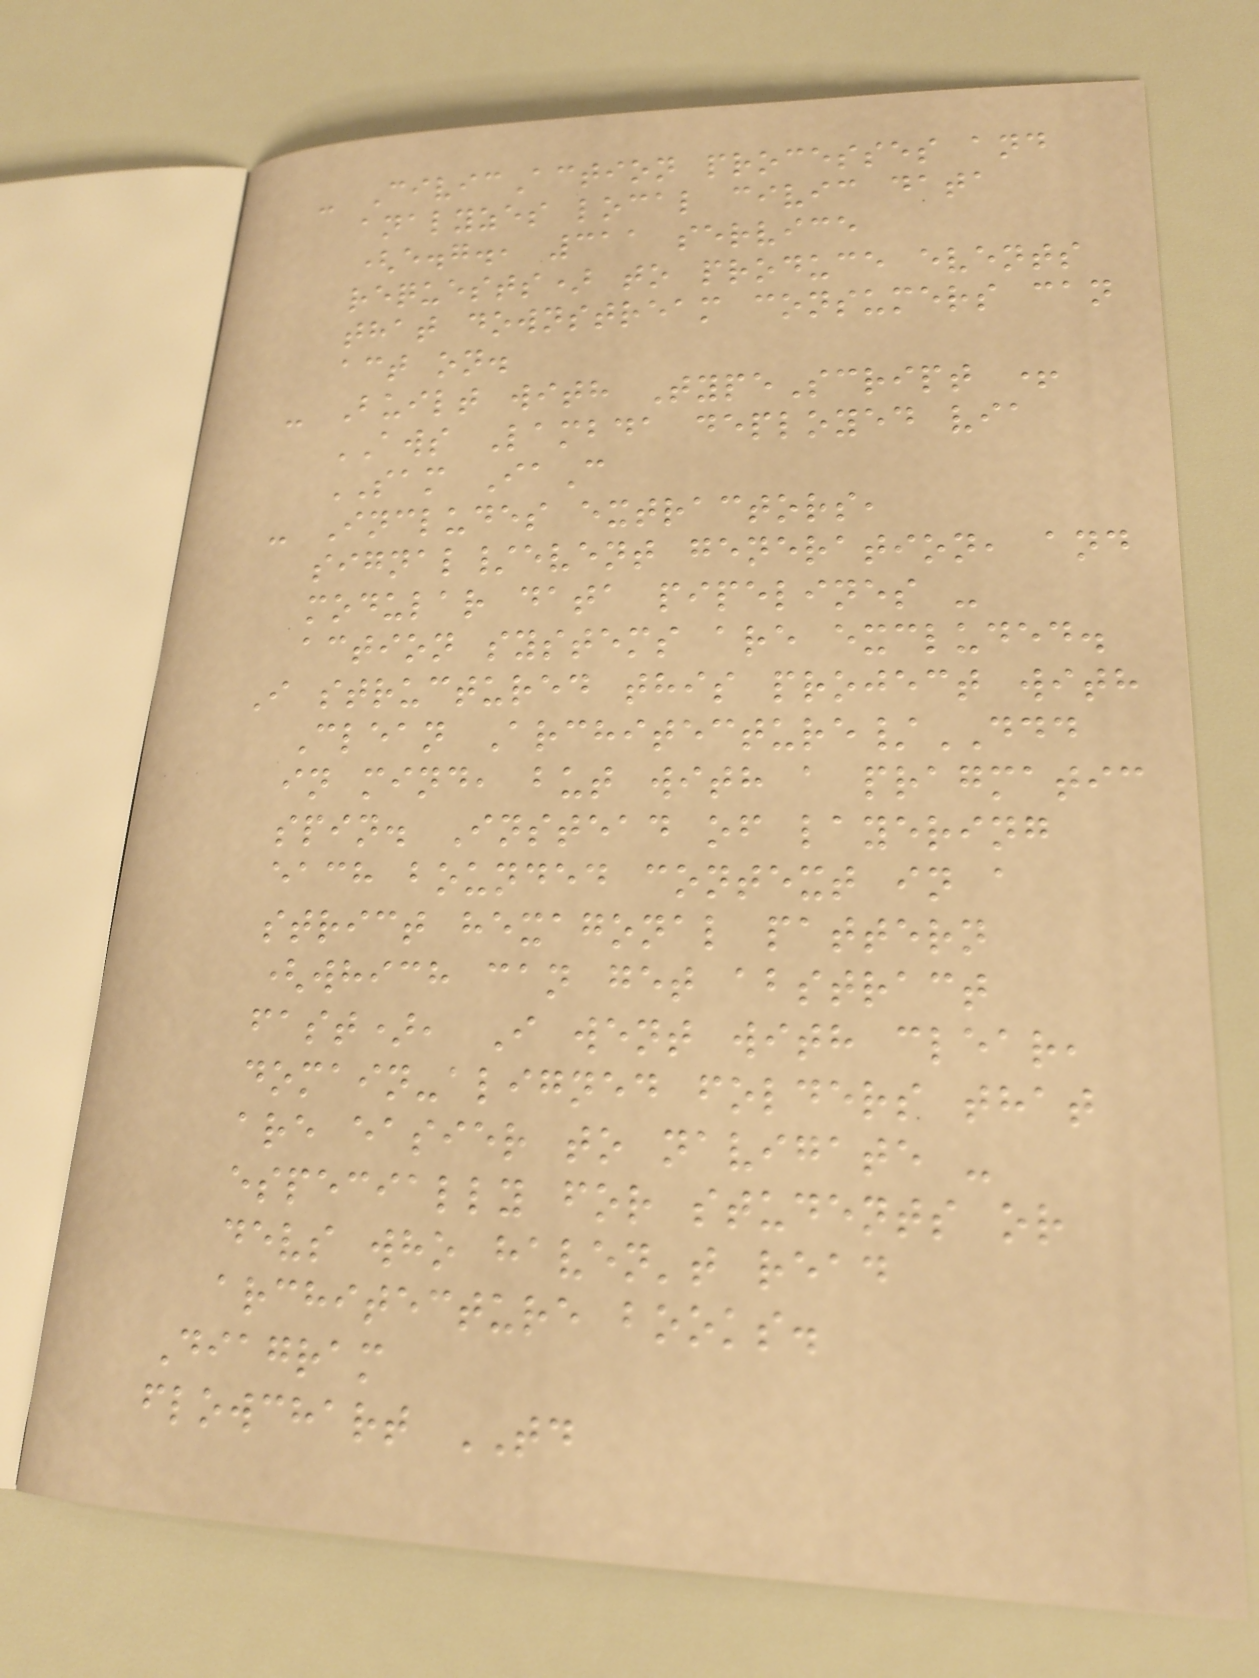- CivicAction processes and
analyzes local civic data
(e.g., 311 service
requests) to produce events
that downstream consumers can
act on.
- Built with TypeScript +
AWS Lambda deployed via
SAM IaC
- Includes extractors,
signal/event generation, and
modular data pipelines -
action systems are excluded.
I structured this project with
Clean Architecture/DDD
in mind, but with a pragmatic
spin. Instead of layering
each bounded context in a
strict hexagonal pattern
(which can get abstract
fast), I went with clear,
domain-aligned folders that
are easier to navigate -
especially for students or
devs who haven't read
architecture books.
Diagram
flowchart TD
